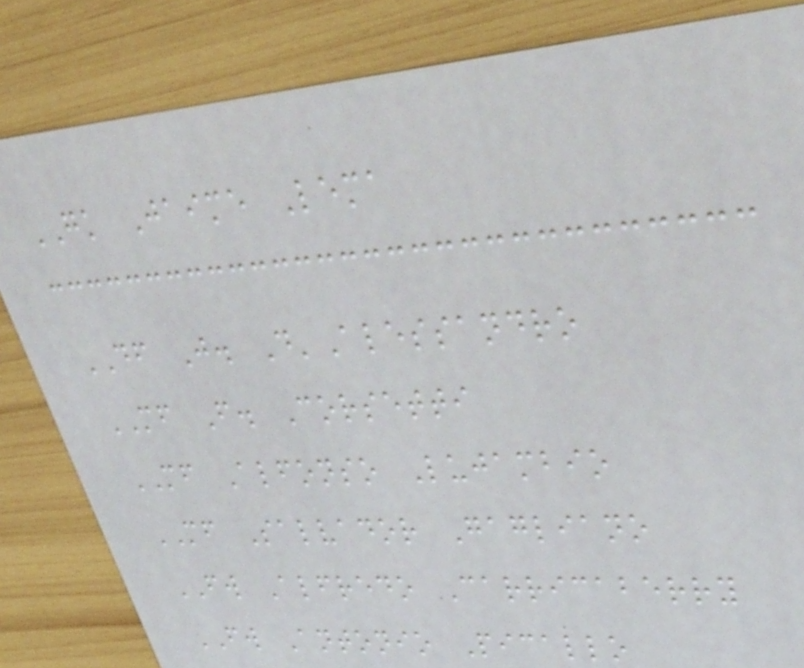GK Jaime Lema
DF J. D'Alessandro
MF F. Corsetti
MF Alfonso Lujambio
MF Salvador Gagliano
FW Alfredo Carricaberry
FW Antonio Picallo
